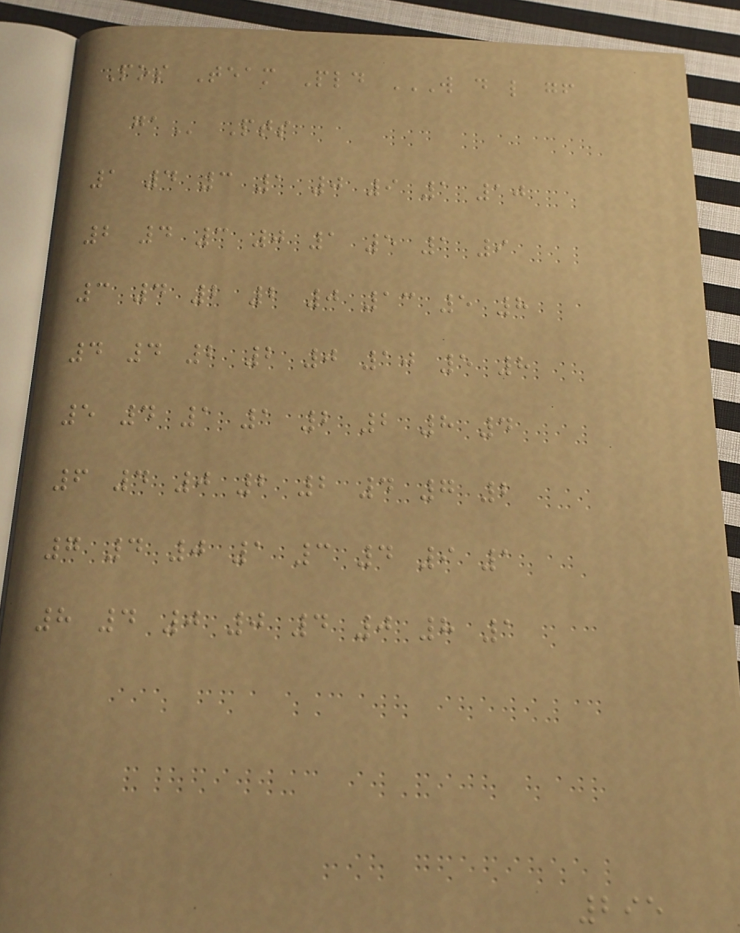Pos Team Pld W D L GF
GA Pts
1 4 3 1 0 9 1 10
2 4 3 0 1 5 1 9
3 4 2 2 0 13 5 8
4 4 2 2 0 10 5 8
5 4 1 1 2 2 8 4
6 4 0 2 2 4 7 2
7 4 0 1 3 4 9 1
8 4 0 0 4 0 8 1
295
